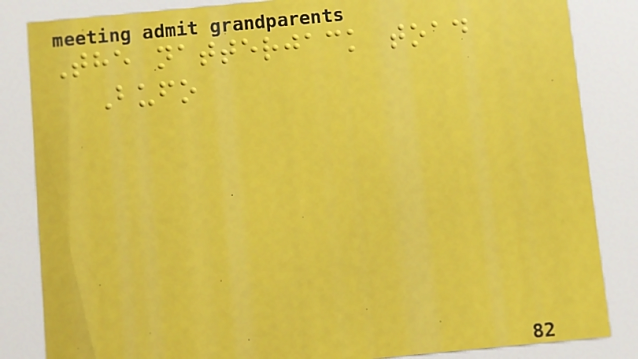The natterjack toad
Bufo
